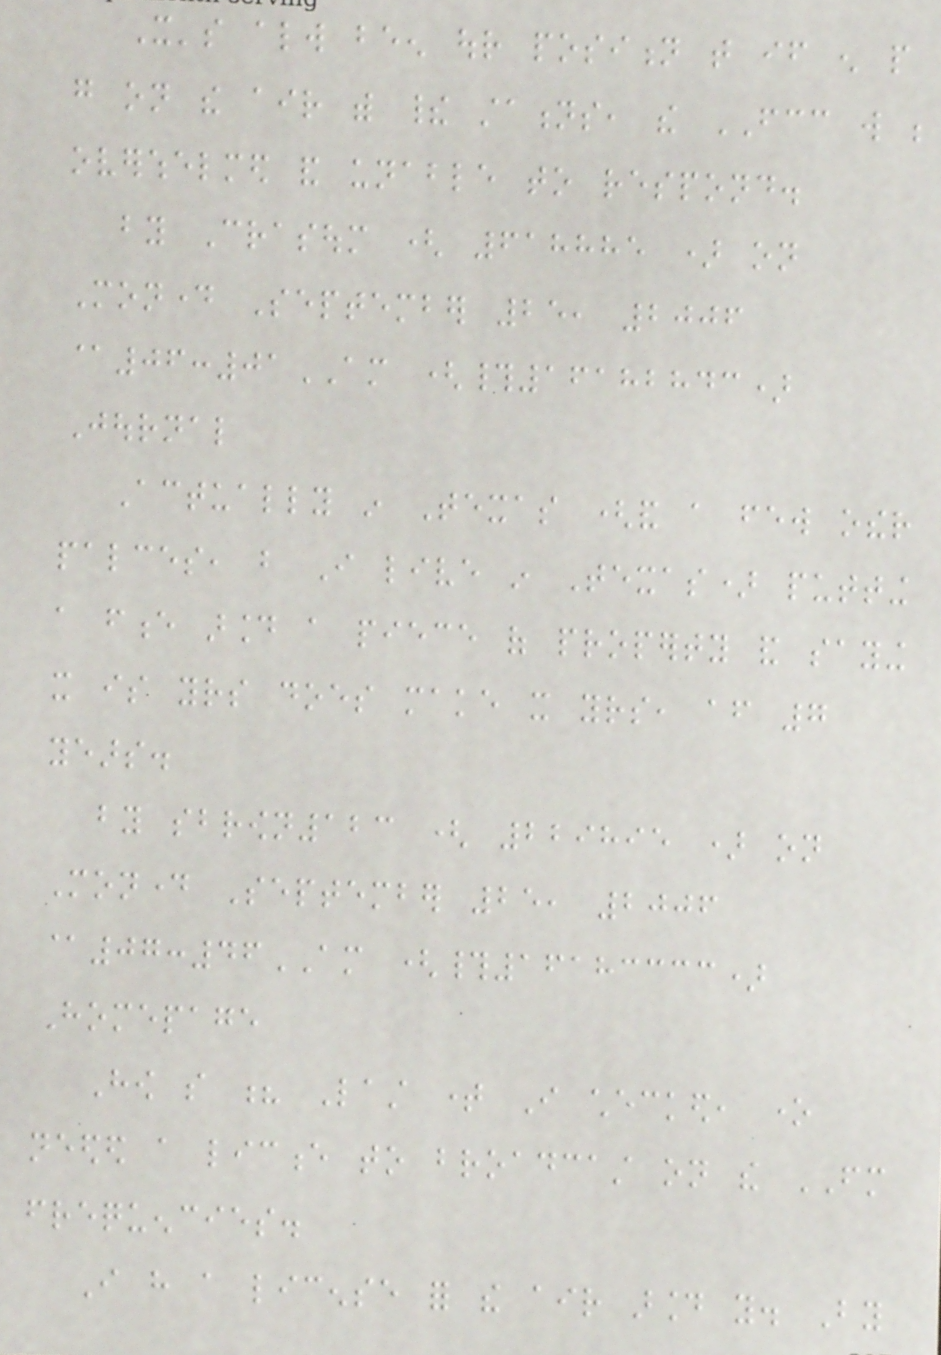It's always been our position that if enough people
go on the air with their stations, the FCC will be
overwhelmed and unable to respond.
by Crasoum ( 618885 ) on
Monday September 25, 2006
@06:01AM (#16182843)
Journal
Actually in Texas (and a few other
palces, but I live in Texas) putting
a fence around a piece of property and saying
it is yours does make it yours, after 7
years.
by sbrown123 ( 229895 ) on
Monday September 25, 2006
@07:46AM (#16183333)
Homepage
How so ? Last time I checked, one
needed a licence to broadcast on the FM
frequencies.
I have a license for the air around you. By
